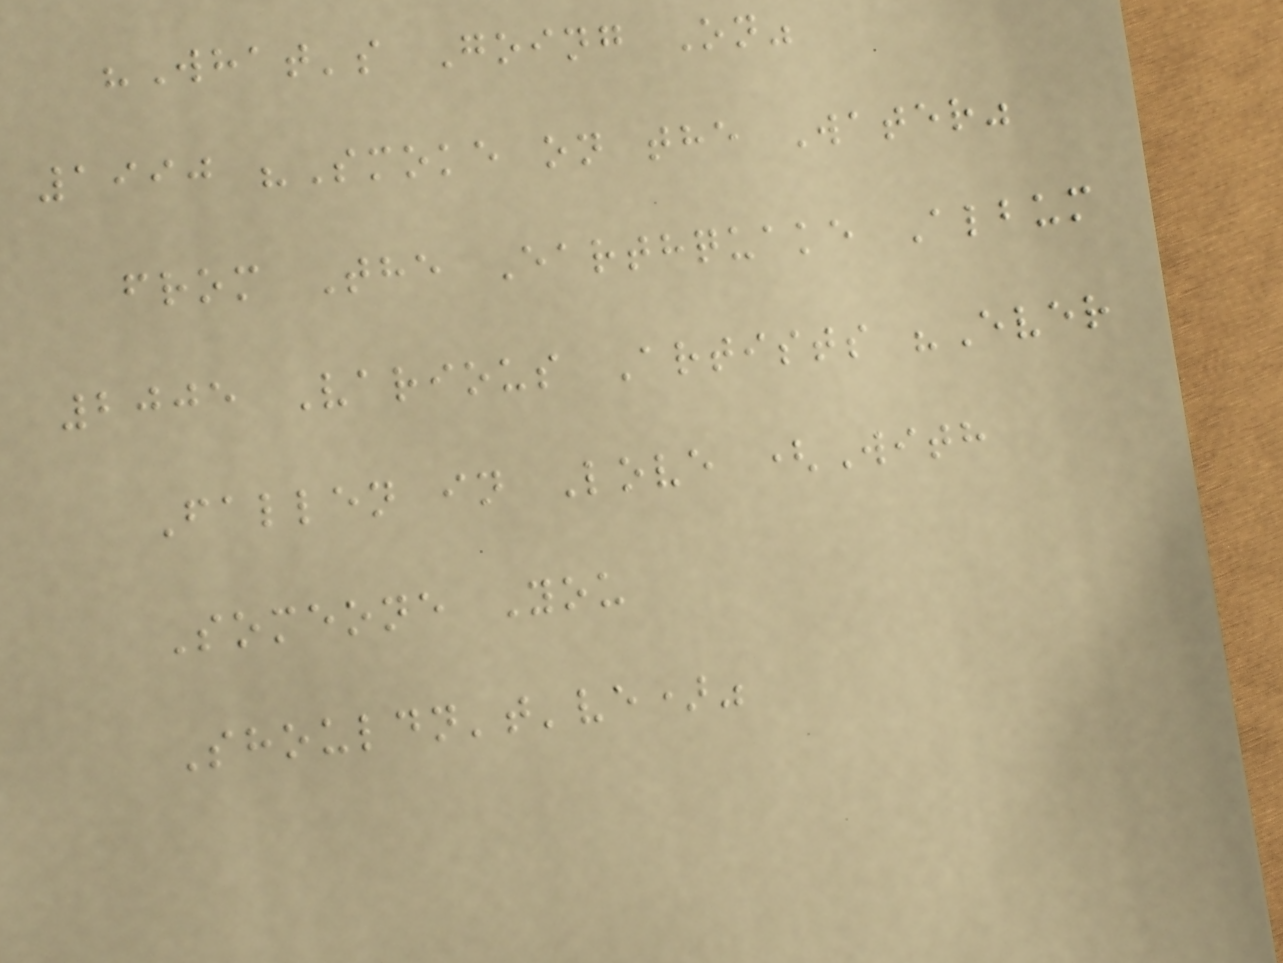"What's Going On"
1990 "Smoke on the Water"
from The Earthquake Album
2005 Various Artists "Ever
Fallen in Love (With
Someone You
Shouldn't've)"
